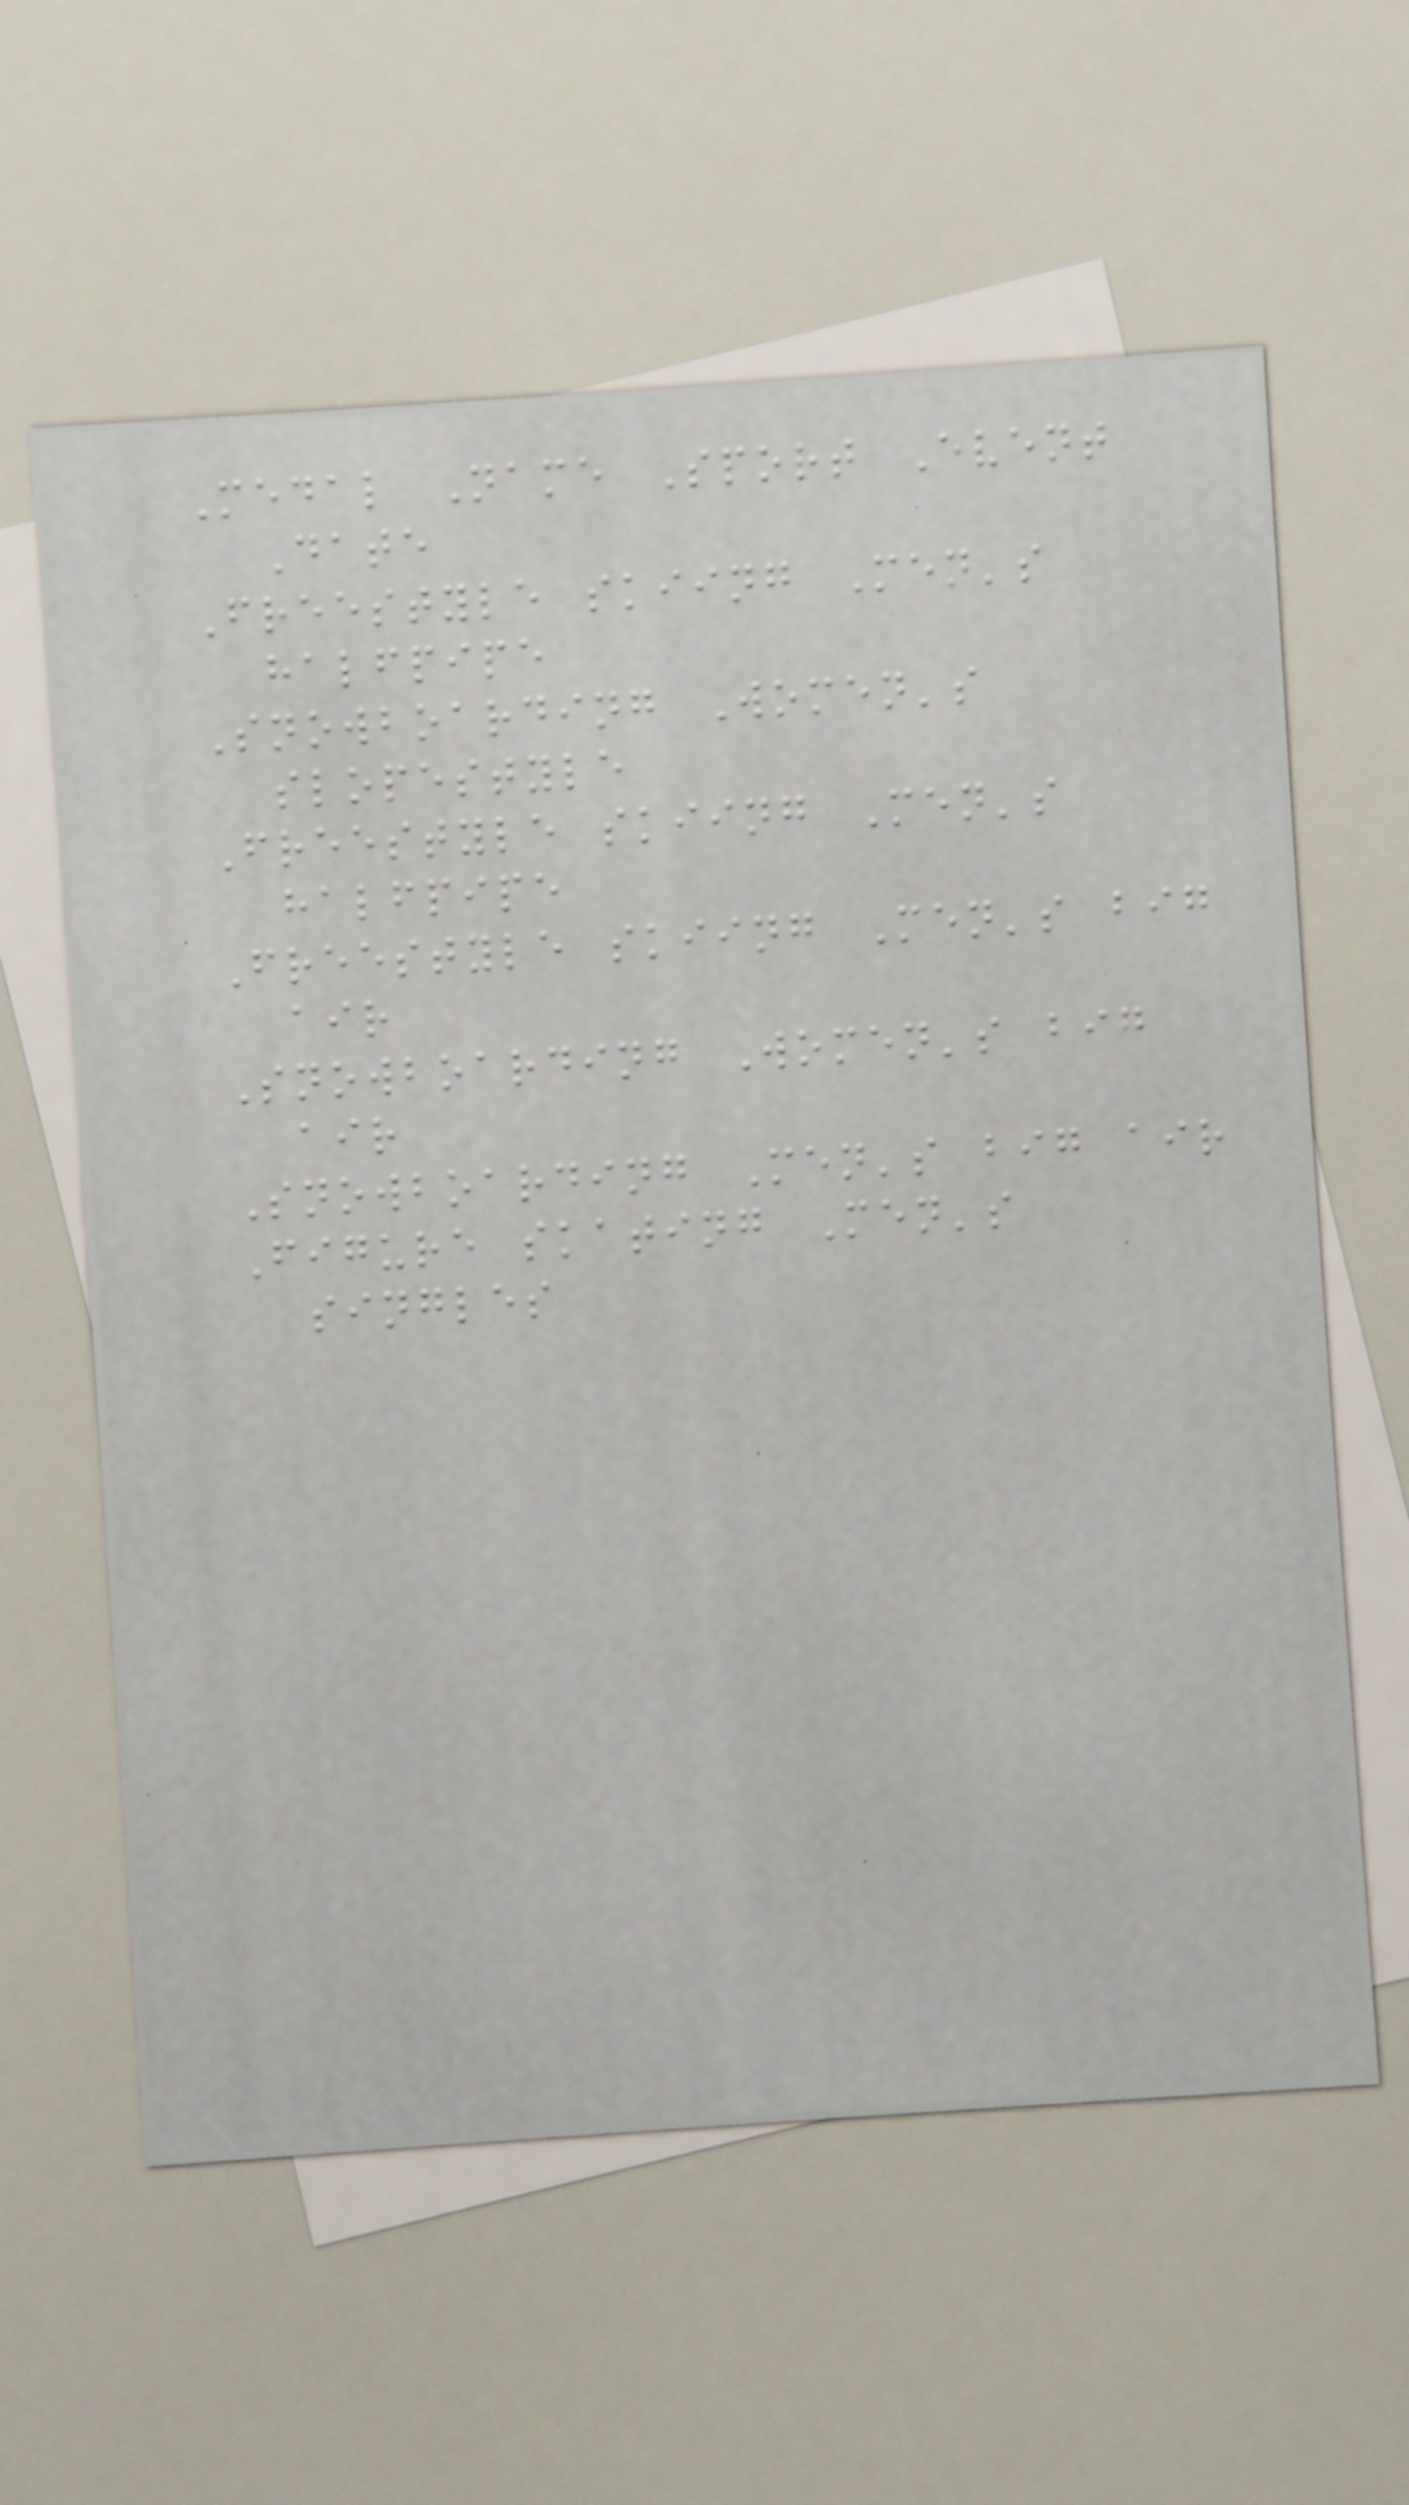Medal Name Sport Event
Date
Freestyle skiing Men's
halfpipe
Snowboarding Women's
slopestyle
Freestyle skiing Men's
halfpipe
Freestyle skiing Men's big
air
Snowboarding Women's big
air
Snowboarding Men's big air
Figure skating Men's
singles
